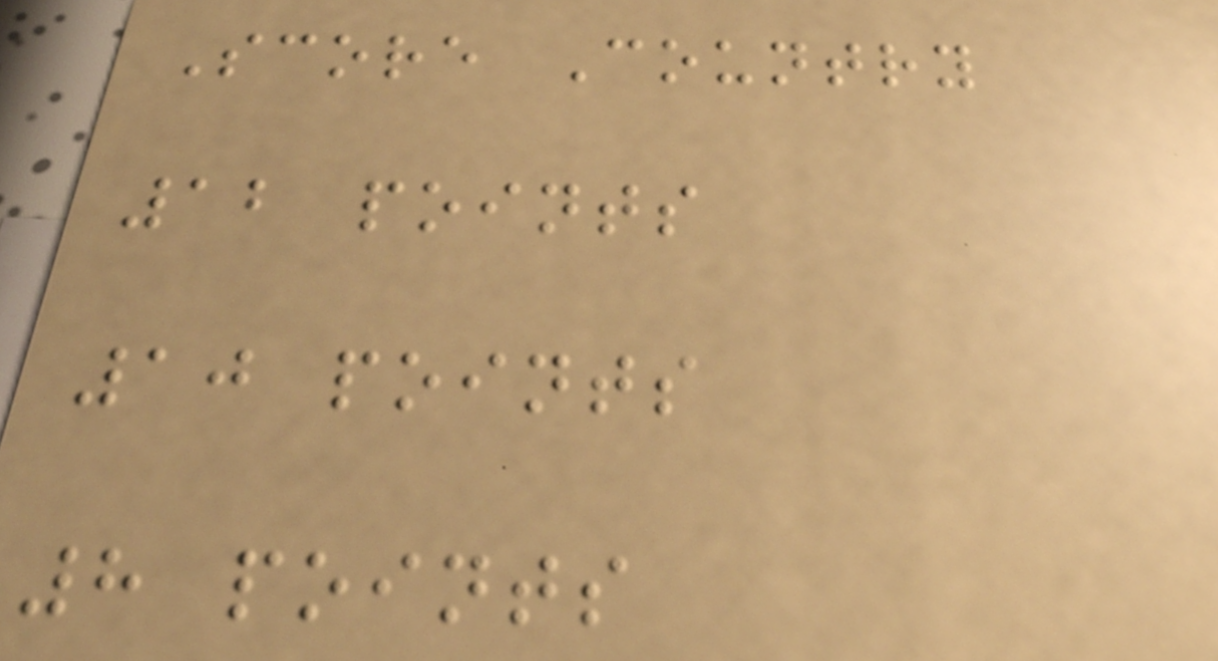Score Country
12 points
10 points
8 points
